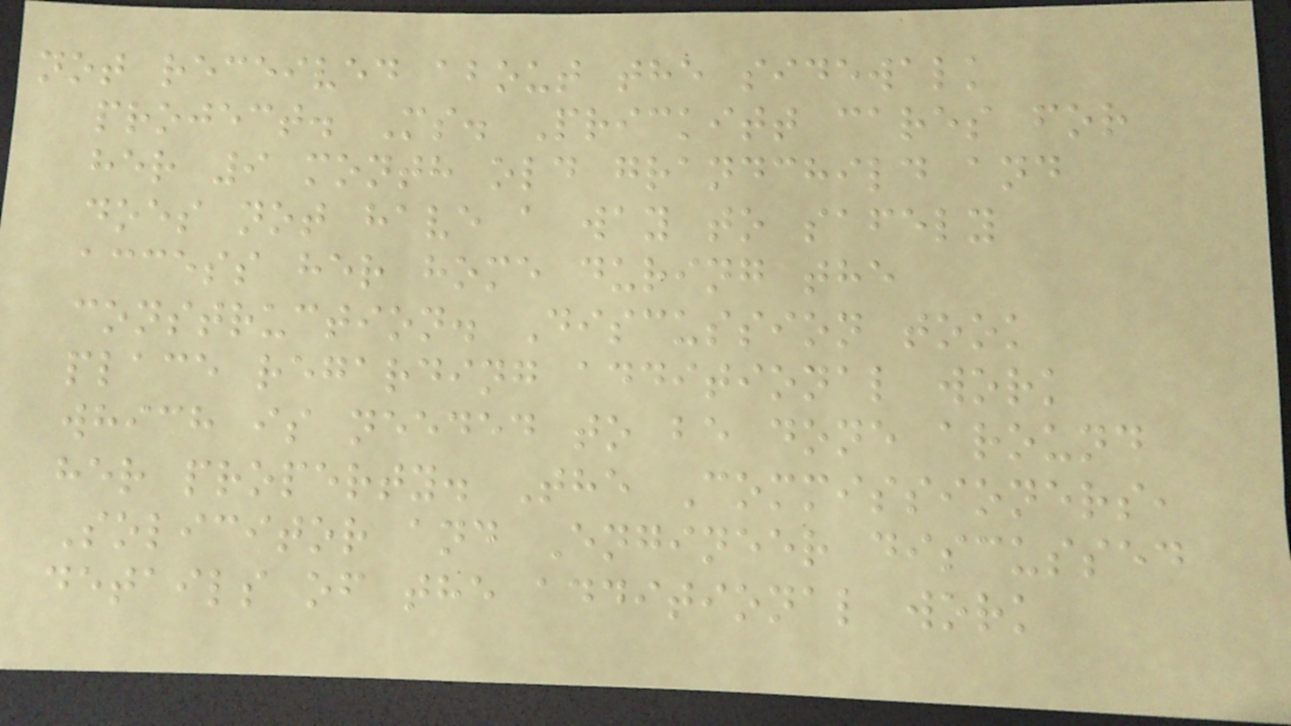not received about the sidewalk
project. Ms. Prickitt cares for
her 9 month old grandchild and
does not have a way to safely
access her home during the
construction. Discussion took
place regarding additional work
which is needed to be done around
her property. The Commissioners,
Solicitor and Engineer discussed
details of the additional work
